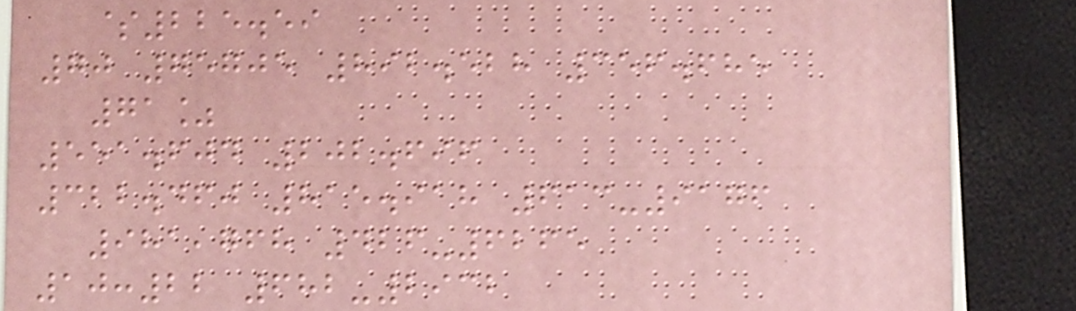$225.59
70 75705 892.528 356.685
71%
551.604 202.696
322.460 815.918 613-9176
981,768 426-6265
10:22 682-2932
